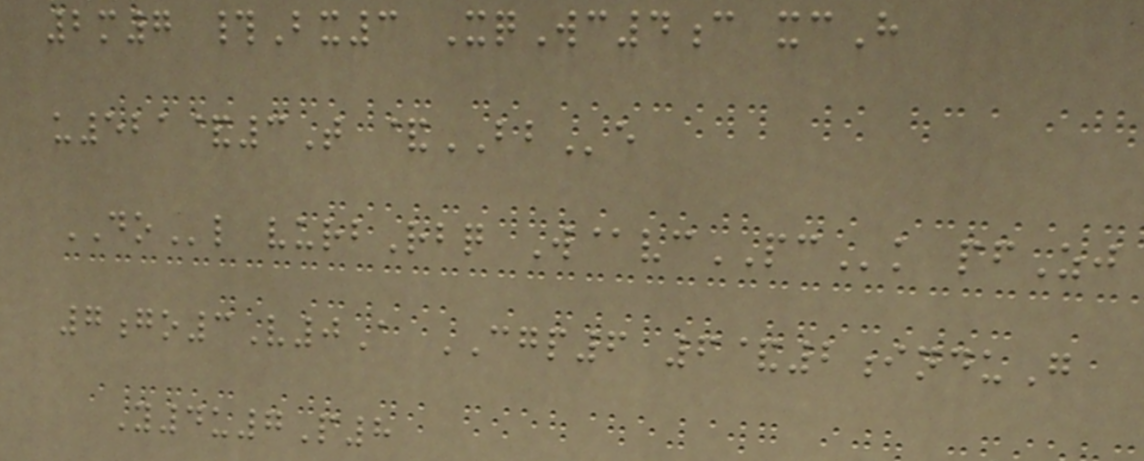2m7 #Bx3 XqWc4c xcH
u521&3T &BBe
DOl vurbRbq W@vcPCk pfZj
7go3V0A CGP6 6&2induG
Y4u7P8
